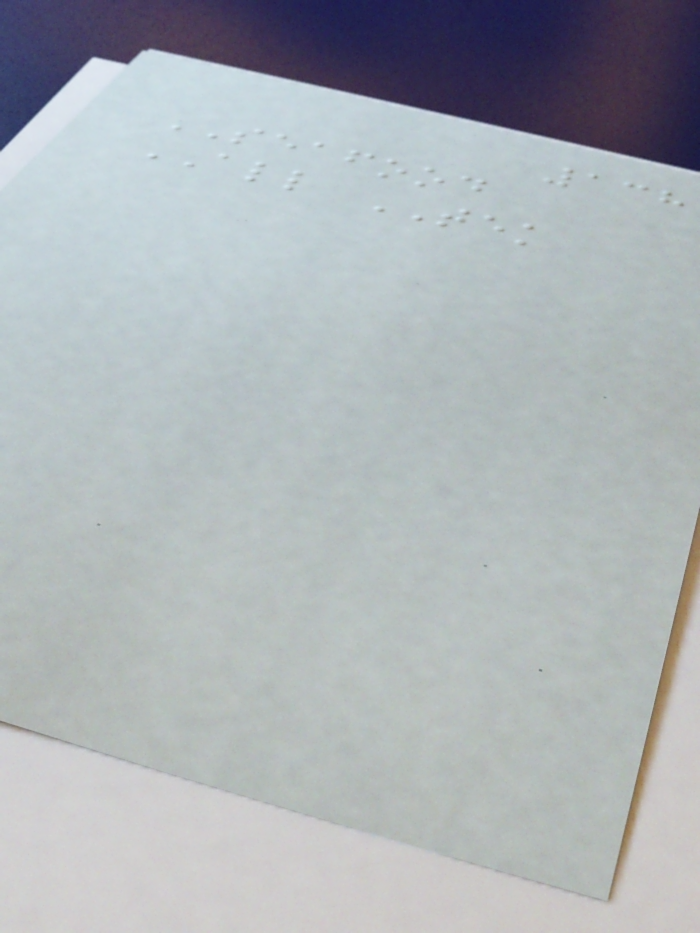138
SEAFOOD
ALL TEK
